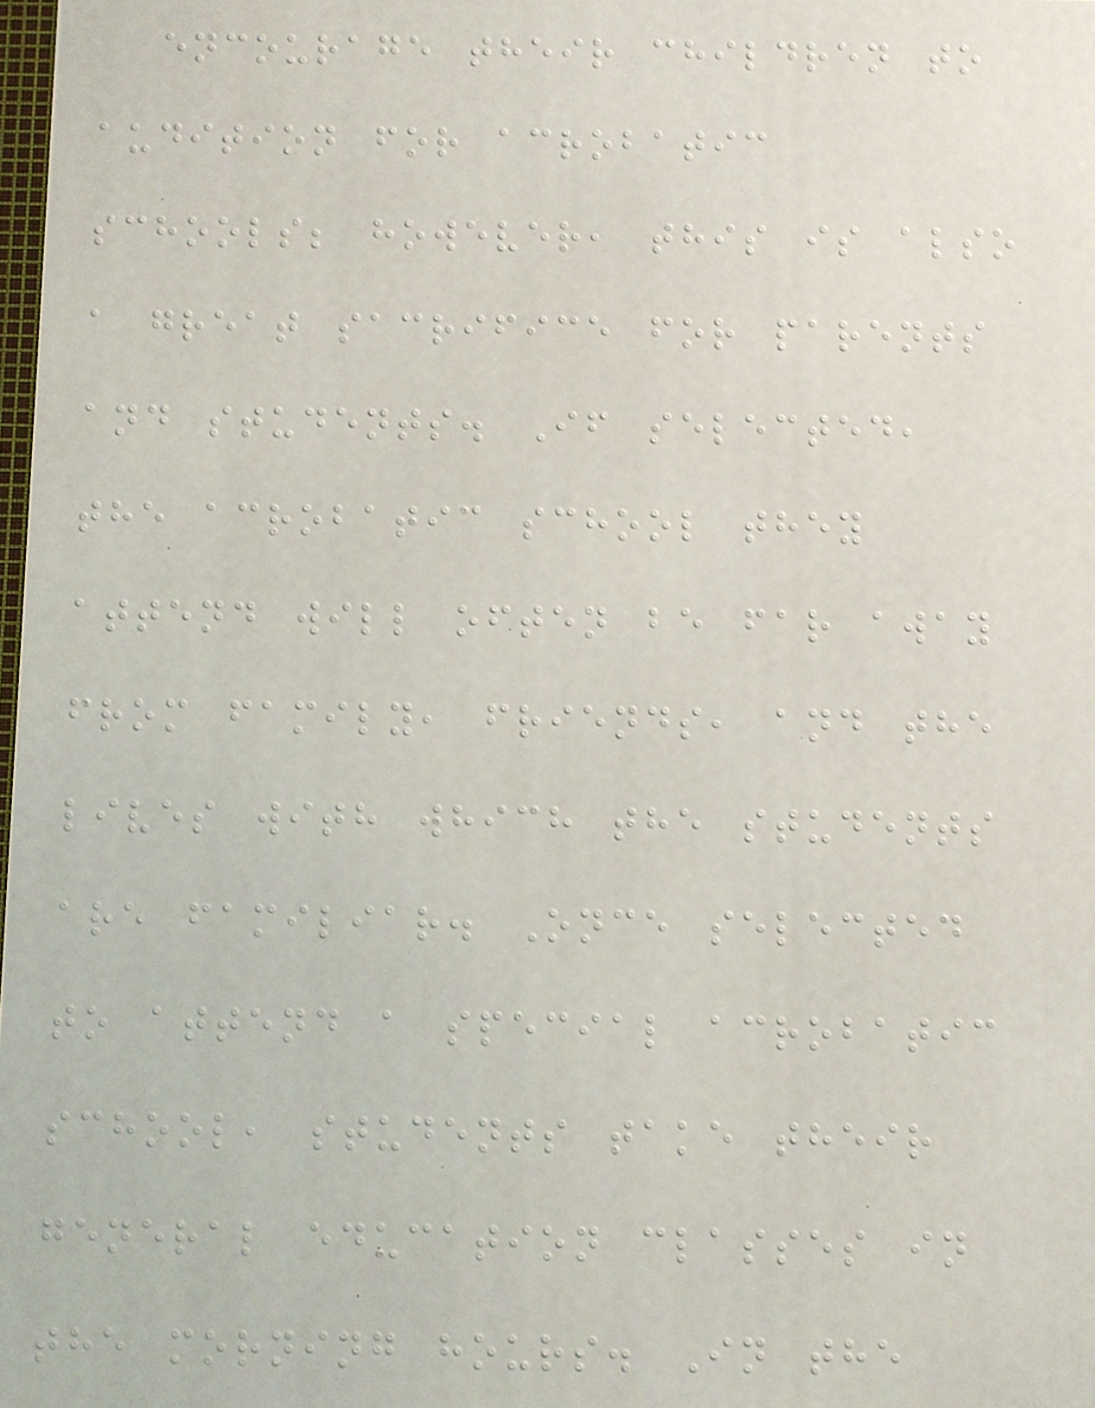encourage their children to
audition for acrobatic
schools; however, this is also
a great sacrifice for parents
and students. If selected,
the acrobatic school they
attend will often be far away
from family, friends, and the
lives with which the students
are familiar. Once selected
to attend a special acrobatic
school, students take their
general education classes in
the morning hours. In the
